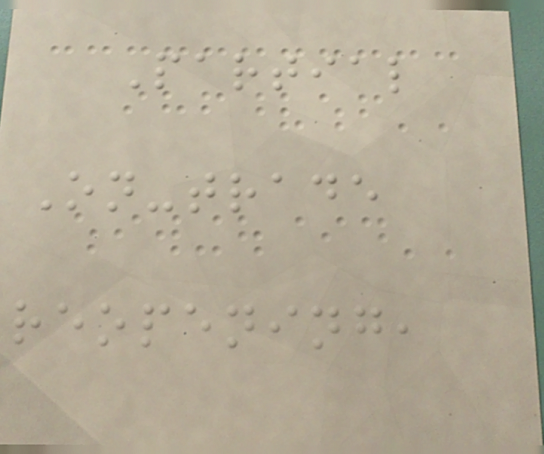Partial
On-trade
reopening,
